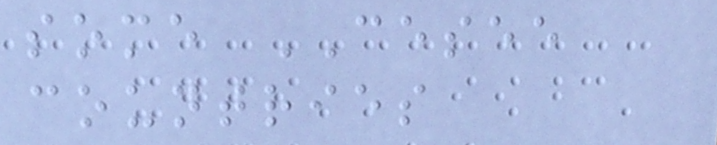some CESEE
countries
